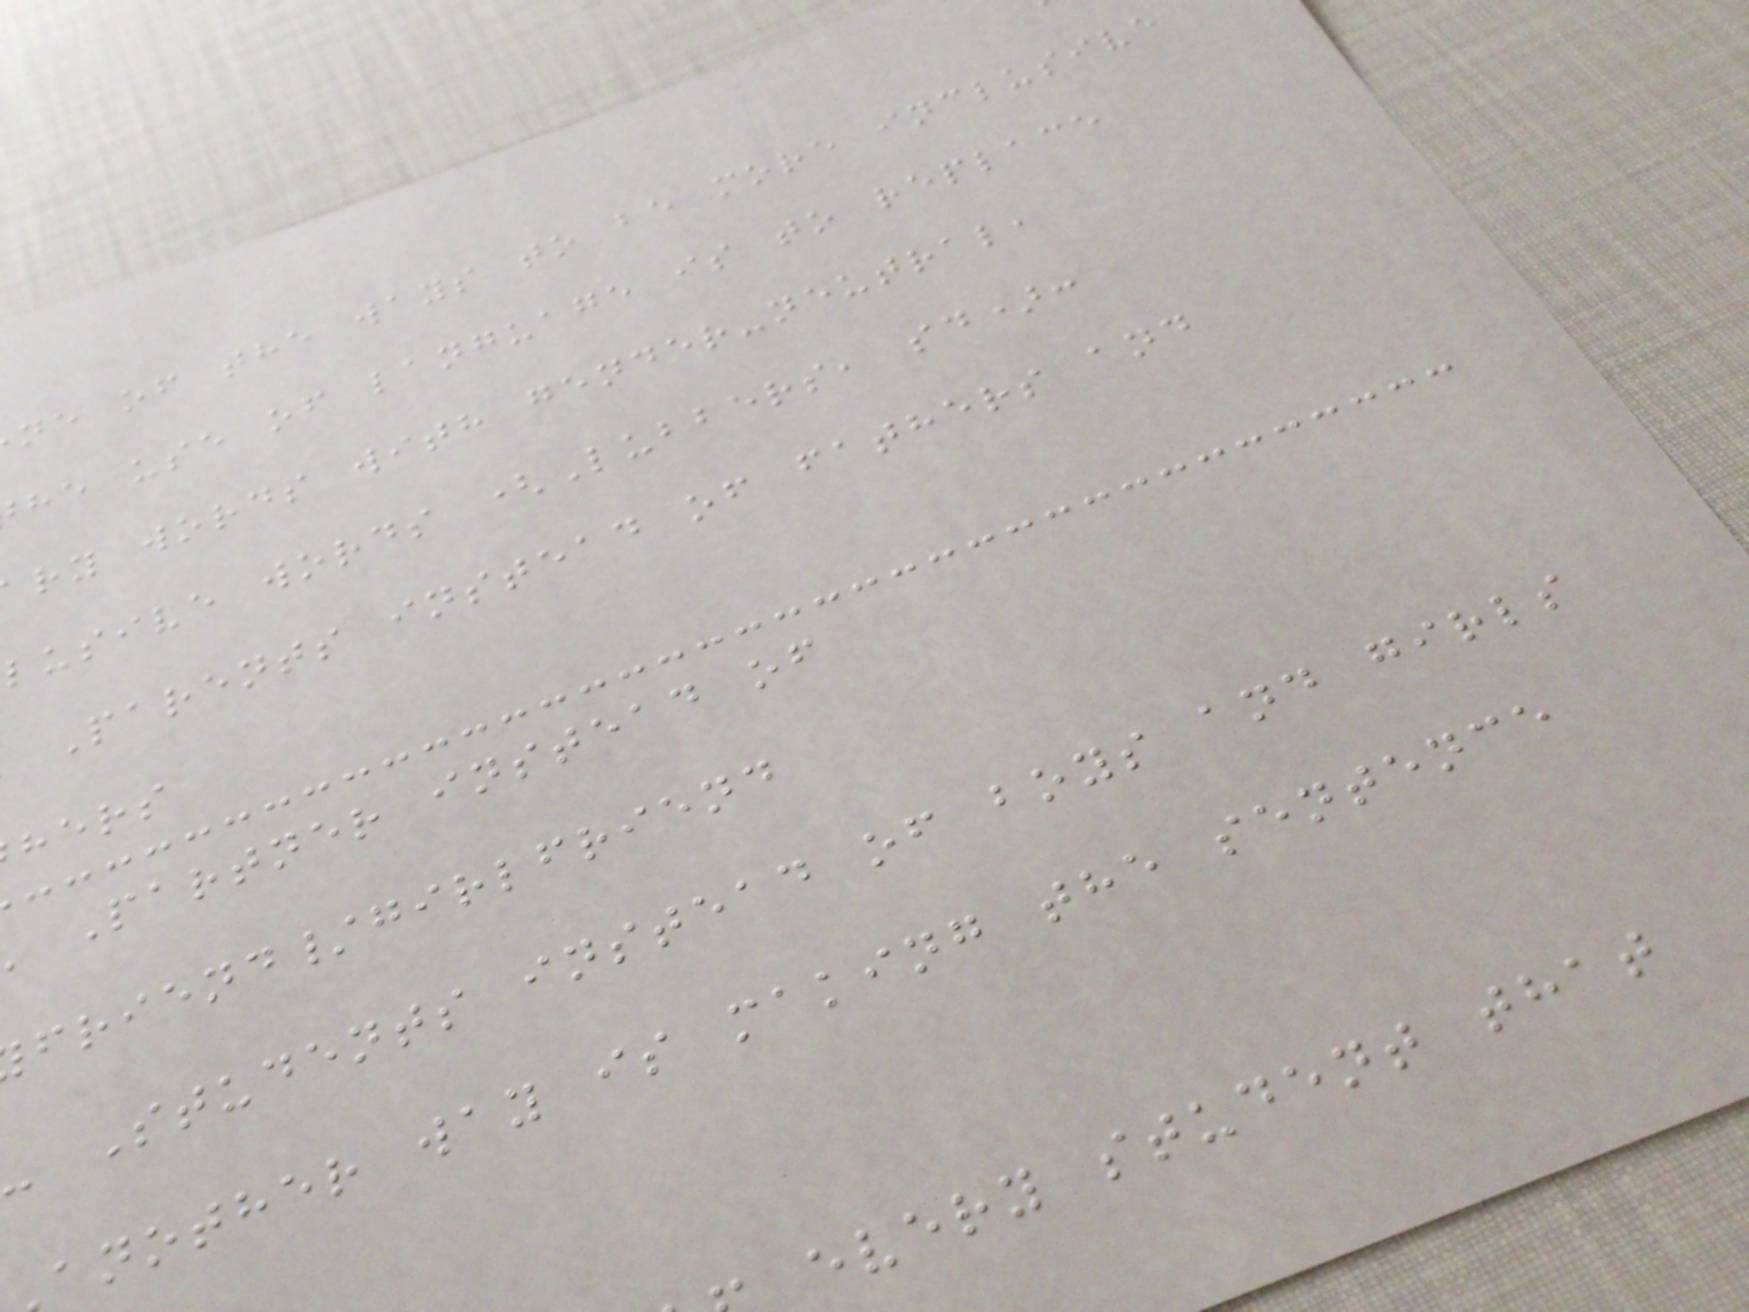ne of the ways to be more inclusive
he use of language is to replace
ry words with gender-neutral,
lusive words (Lubbers, sd):
Parents instead of fathers and
hers
Partner instead of
friend/girlfriend
Students instead of boys and girls
another way is making the sentence
every student that
